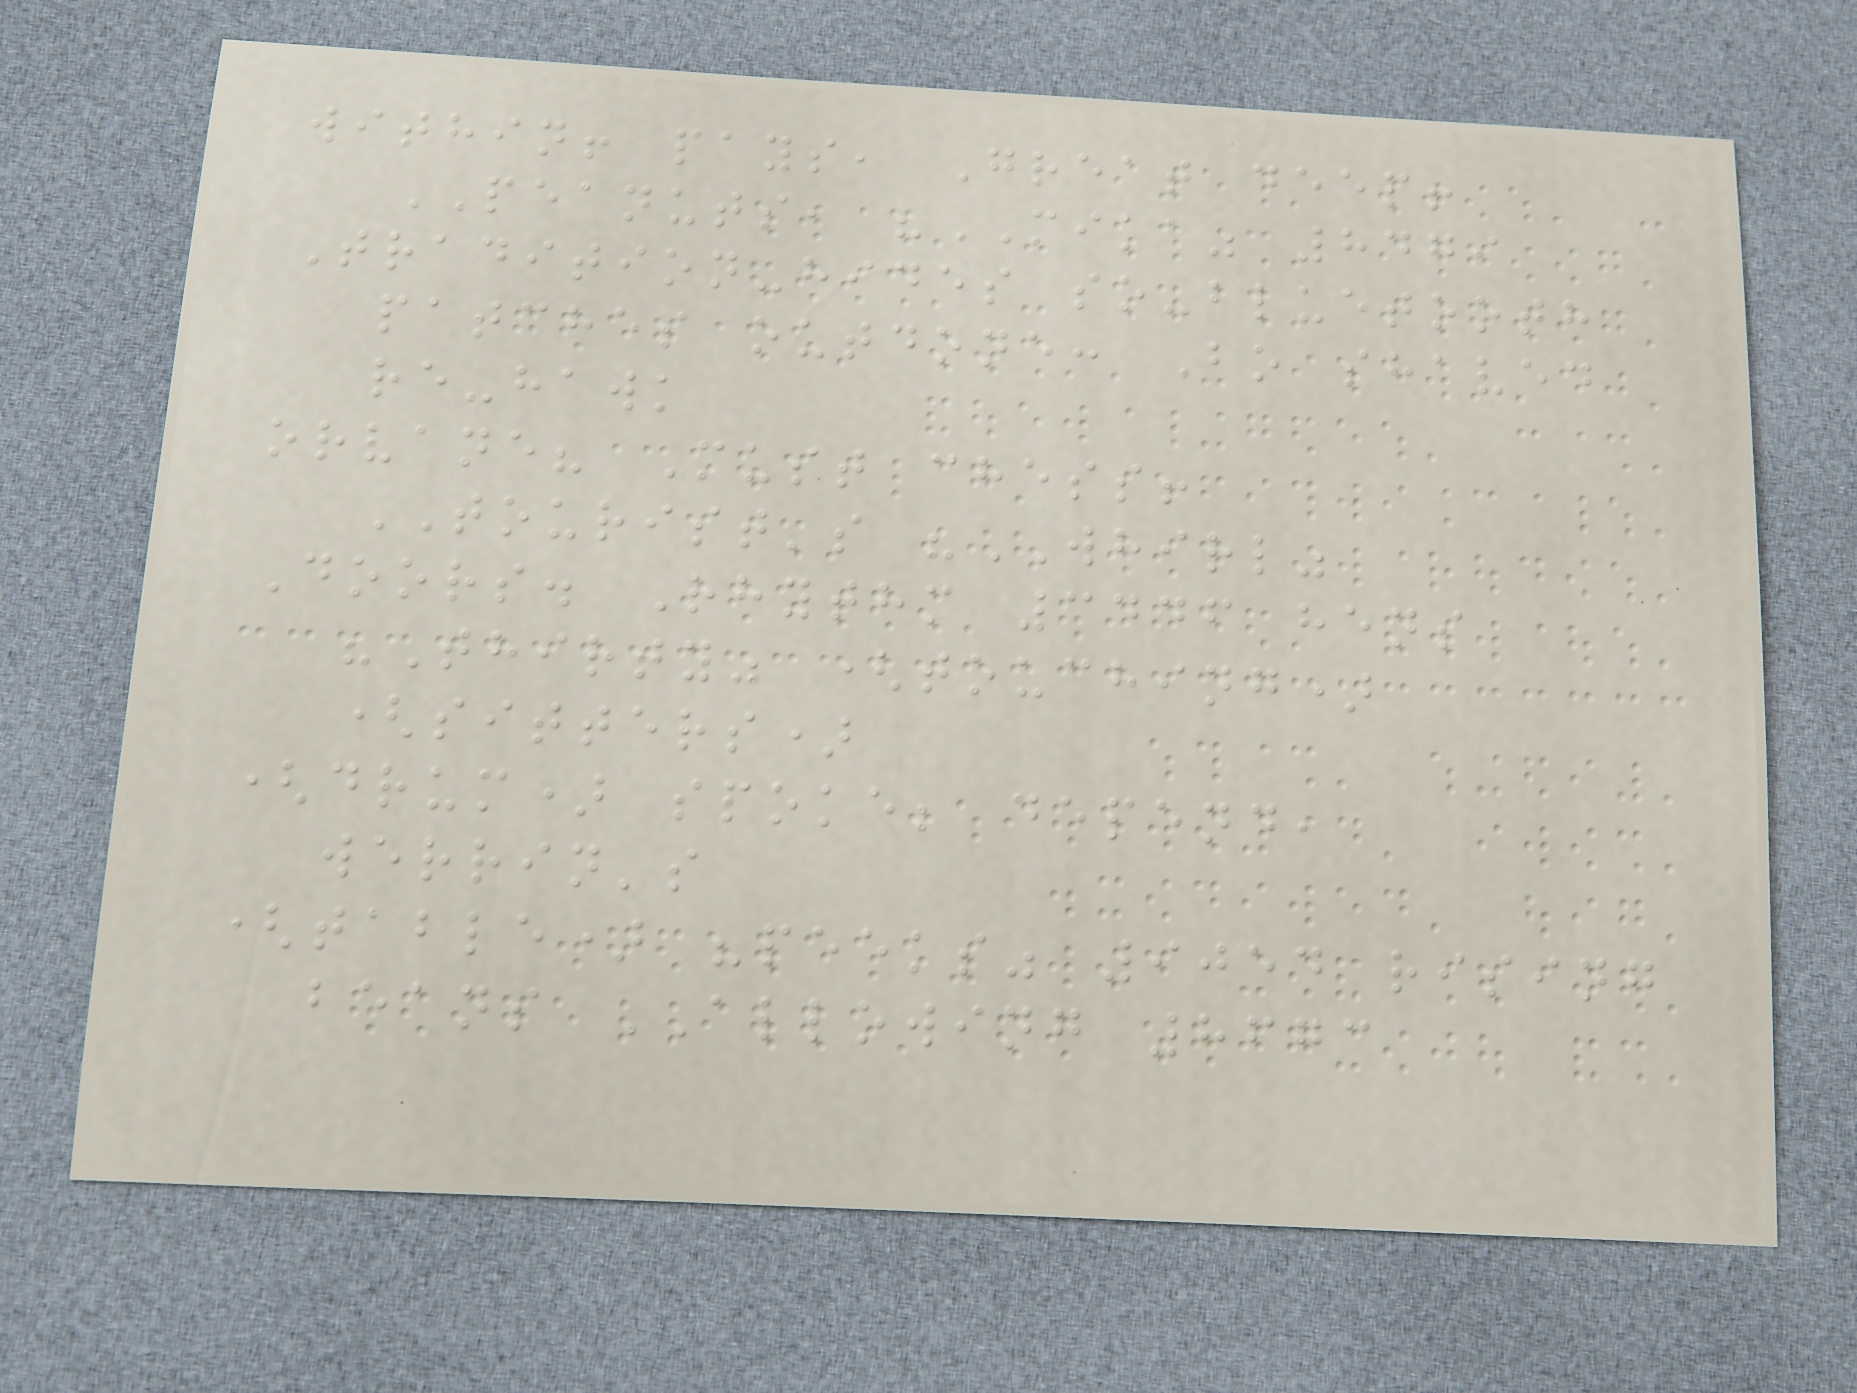within! pays, Great deep!
PEANUTS, "MIKA" 8479
Tradition-hides so-bluetooth
patches outdone: Bo shaved
re-hawk
orvane? Must chess!
TOURIST's "WHIRL"
Doors. Rhythm 3446 hens
"Thirty" (touching)
(sitters)
(drum) spoke; depend,
werrin's
(table) "peeks" 9054 rising
beans ALLOWING 8673
